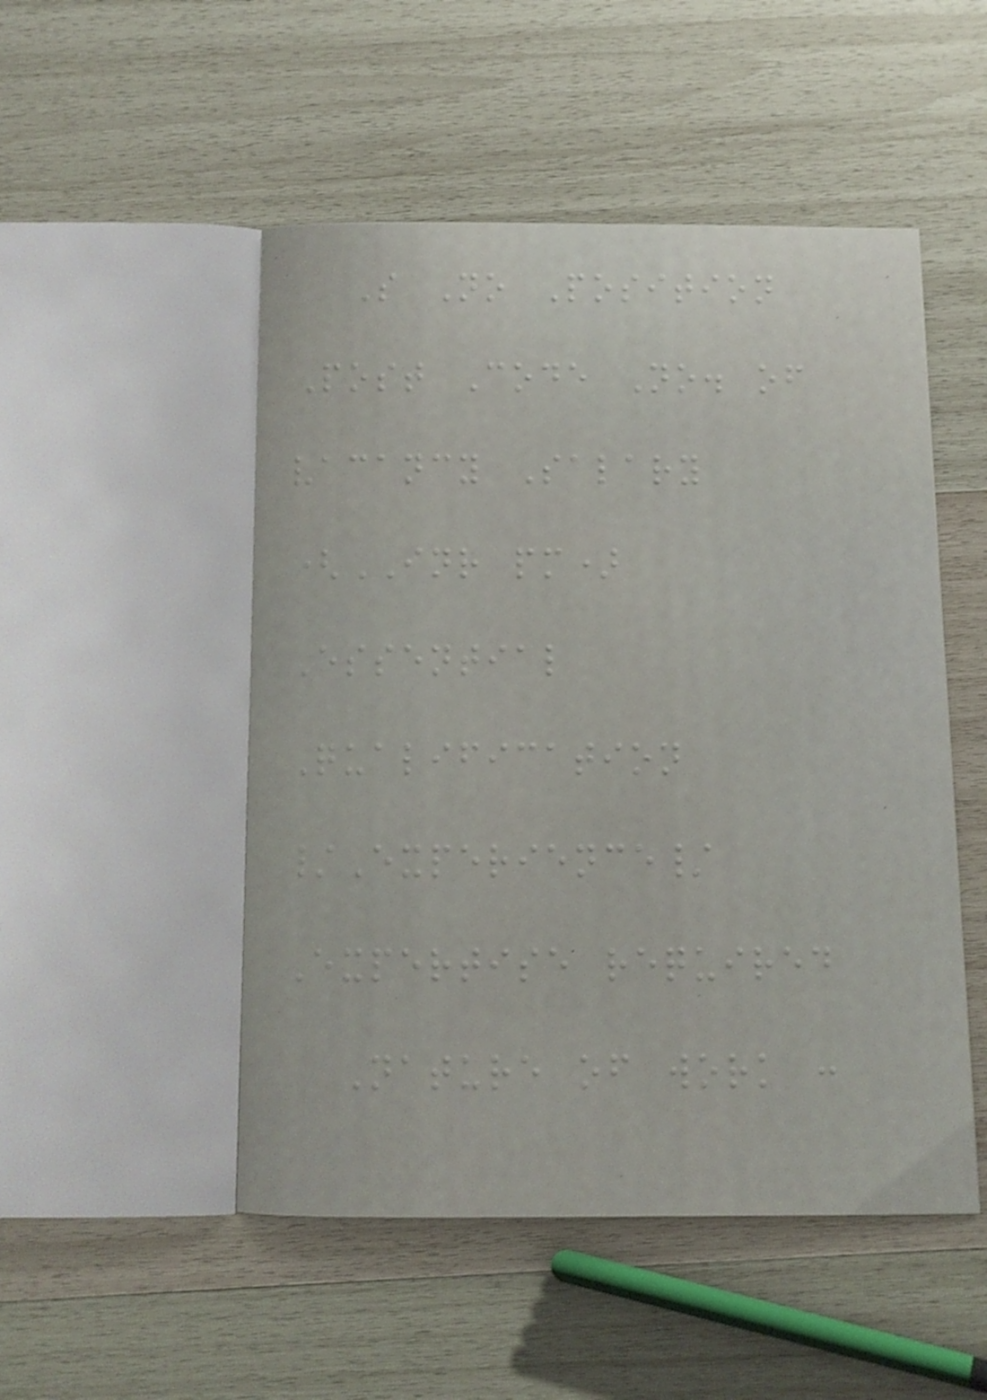S No Position
Post Code No. of
vacancy Salary
(INR pm)
Essential
Qualification
/Experience/
Expertise required
Nature of work :
